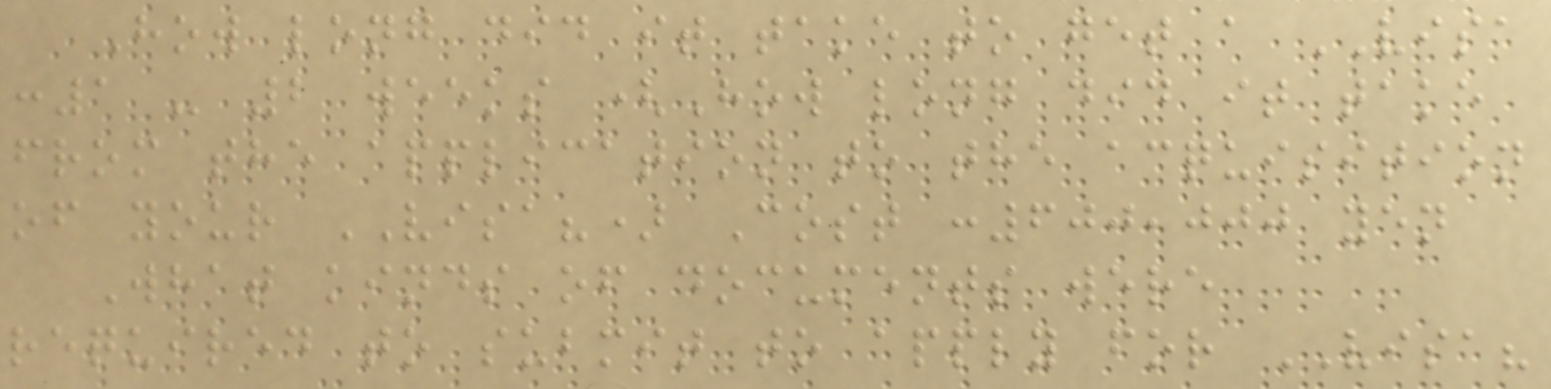How long did it take to get a VISA
:1 - 2 weeks (How long did it take
from the application to the acquisition
of your VISA?) Cost :600,000 yen
What kinds of documents were
required to submit to apply for VISA?
